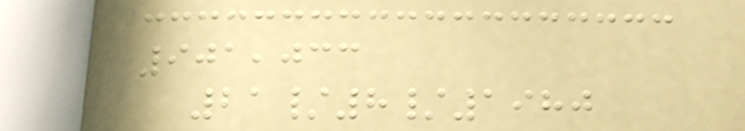901,033
21/8/1980
